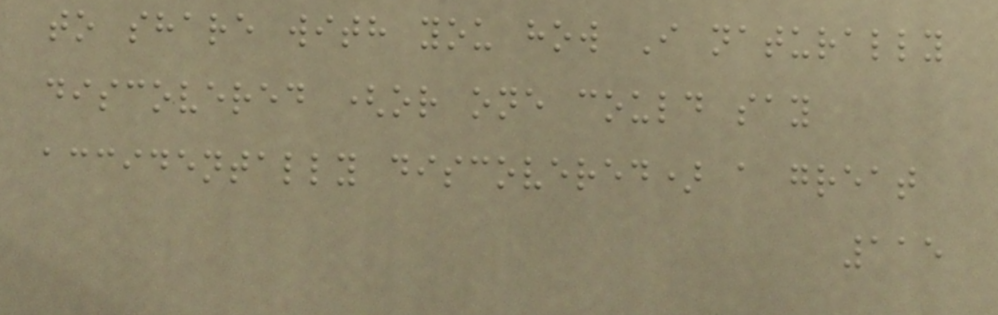to share with you how I naturally
discovered (or one could say
accidentally discovered) a great
115
